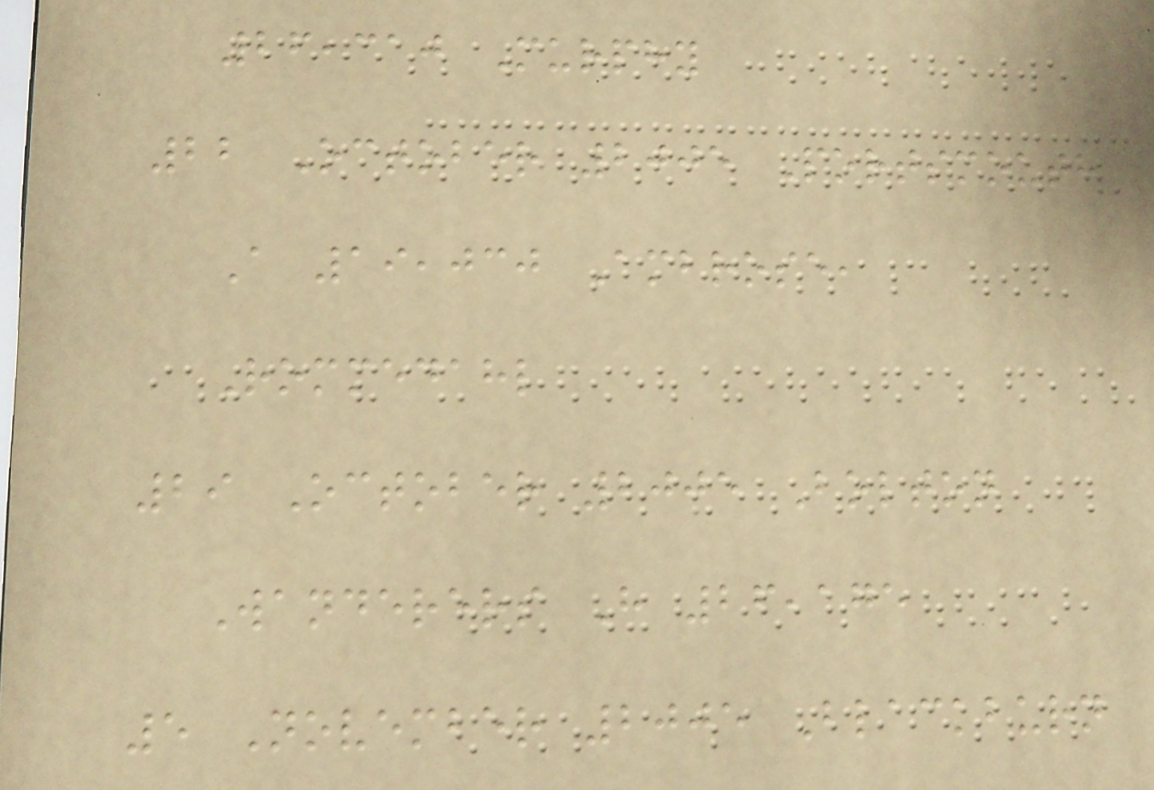26,310 Murphy
22 October 2005 Portsmouth
A 19,030 Ambrose,
Rommedahl
29 October 2005 Bolton
Wanderers H 26,175
5 November 2005 Blackburn
